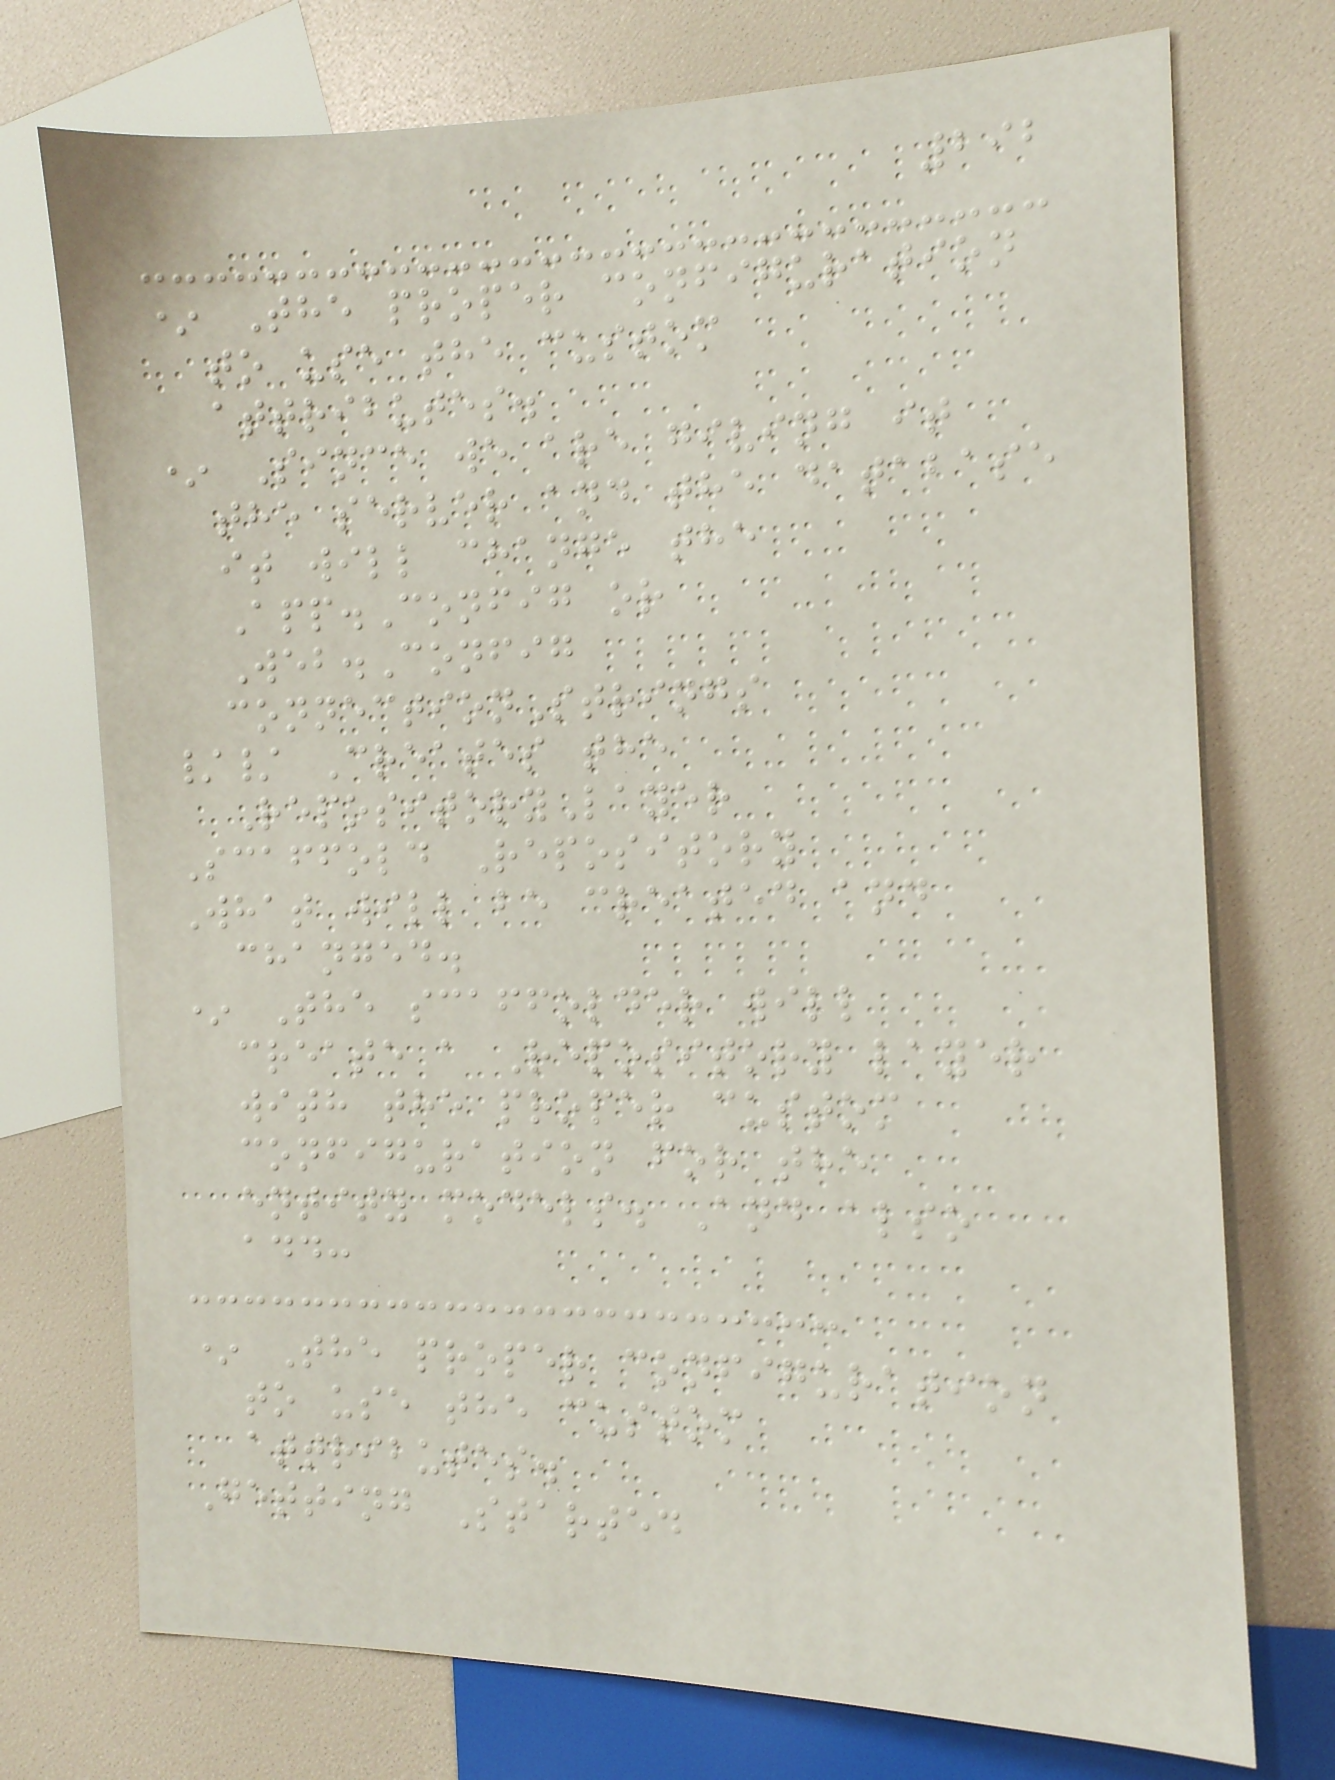292
* The proper configuration
to use the custom
attributes.
* Since we are giving it
the server and the database
it will change the
App.Config or
Web.Config
connectionStrings
// Creates the
RepositoryLayer
Scaffold Repository
What will be created and
changed.
* The scaffolder will
create a Repository layer
with the proper custom
configuration for the
entity models. And also
add:
* The proper configuration
to use the custom
attributes.
Getting Started
